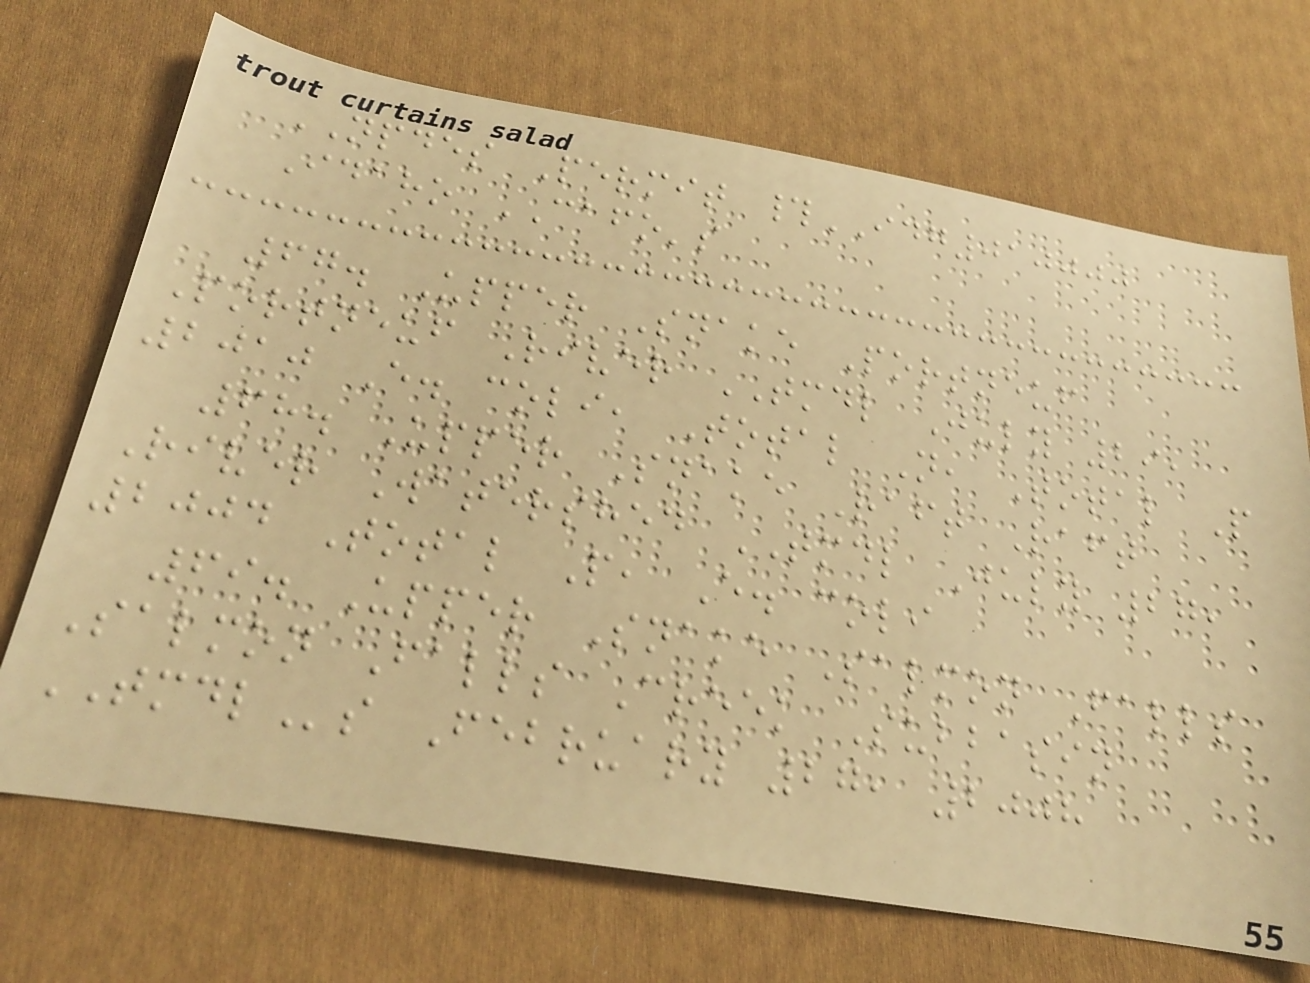NPDES Permit #IDG010000
Idaho CAFO's
67. Upper Snake Portneuf
Portneuf River TMDL July 29,
2010 E. coli, Total N, Total P
68. Upper Snake Raft Raft
River Watershed TMDL July 27,
2004 Total P, E. coli
69. Upper Snake Salmon Falls
Salmon Falls Creek Subbasin
TMDLs February 27, 2008
